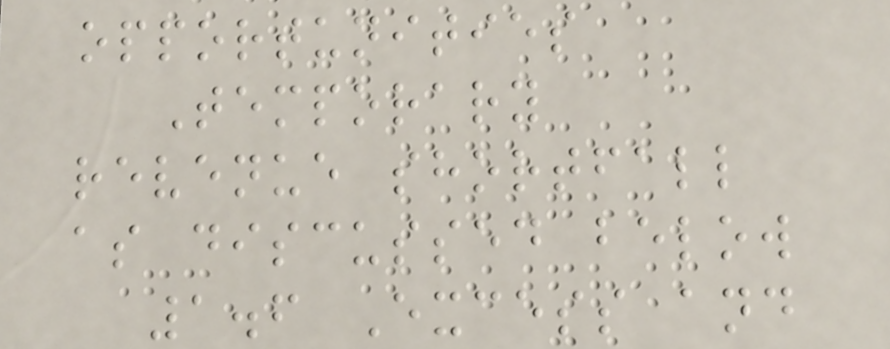opportunities
Temporary
revenue shortfall
as discussed below
1.6 Excess and
